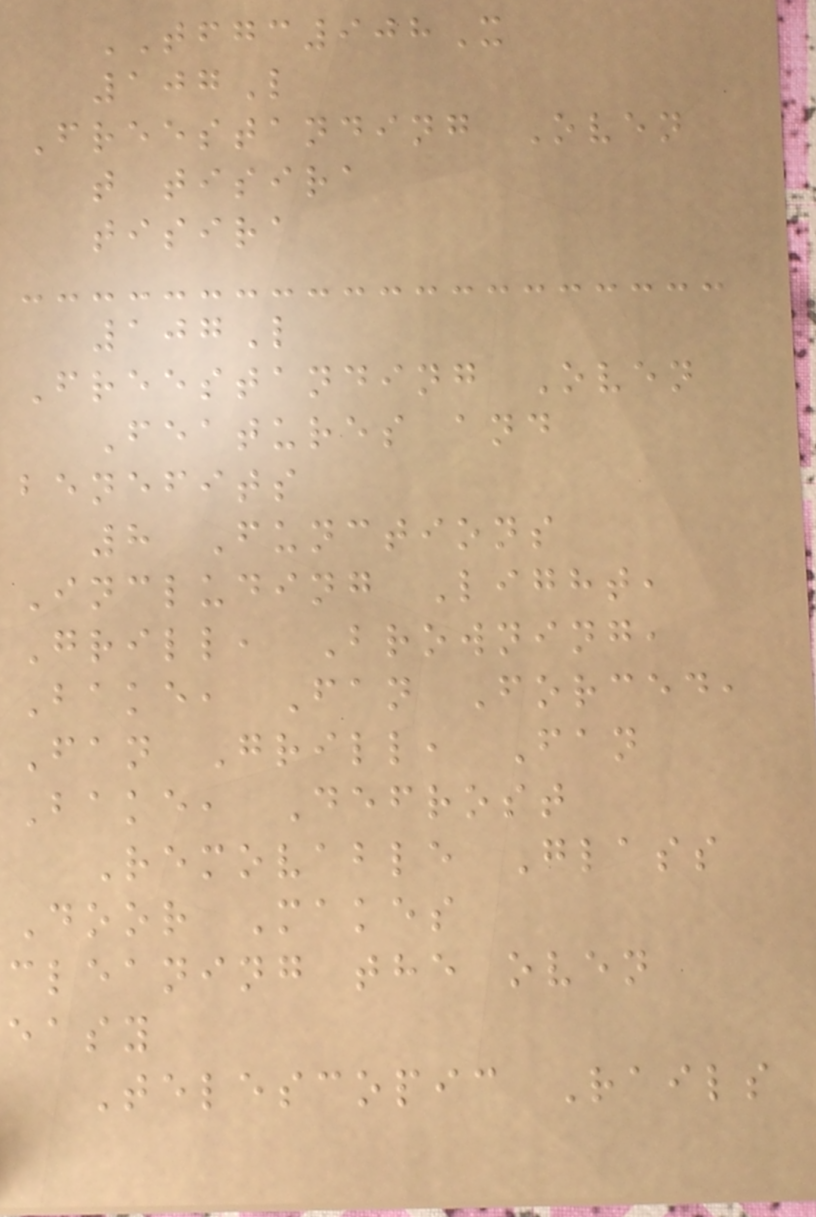TFGC908X
107L
Freestanding Oven
t tisira
tisira
107L
Freestanding Oven
Features and
benefits
8 Functions
Including Light,
Grill, Browning,
Bake, Fan Forced,
Fan Grill, Fan
Bake, Defrost
Removable Glass
Door Makes
cleaning the oven
easy
Telescopic Rails
